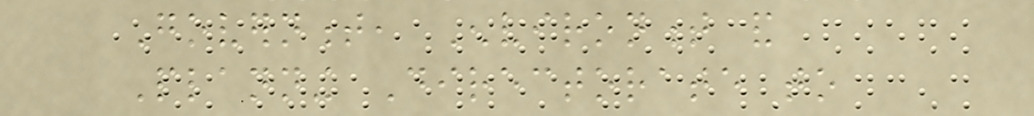Government, Environment and
Planning Directorate to
